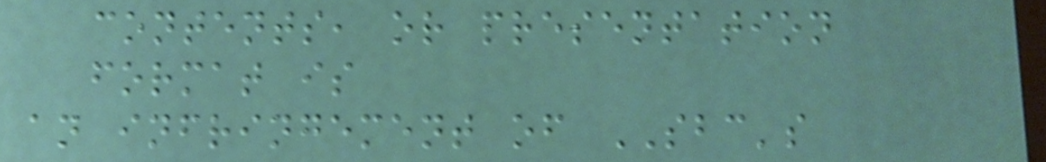contents, or presentation
format is
an infringement of SBC's
